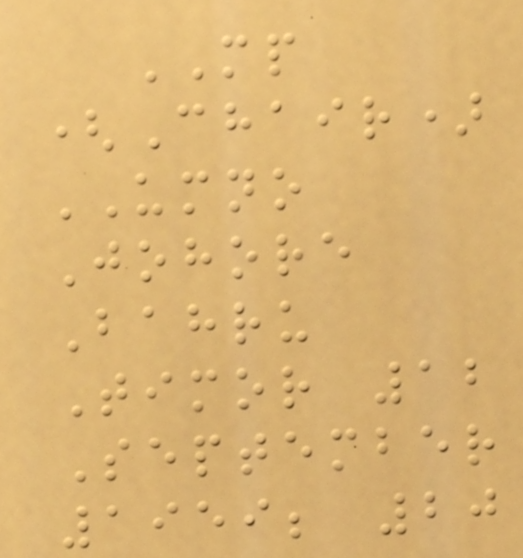MP
(Chair)
UMNO
Johore
Bahru
Timor 12
September
1959; 20
